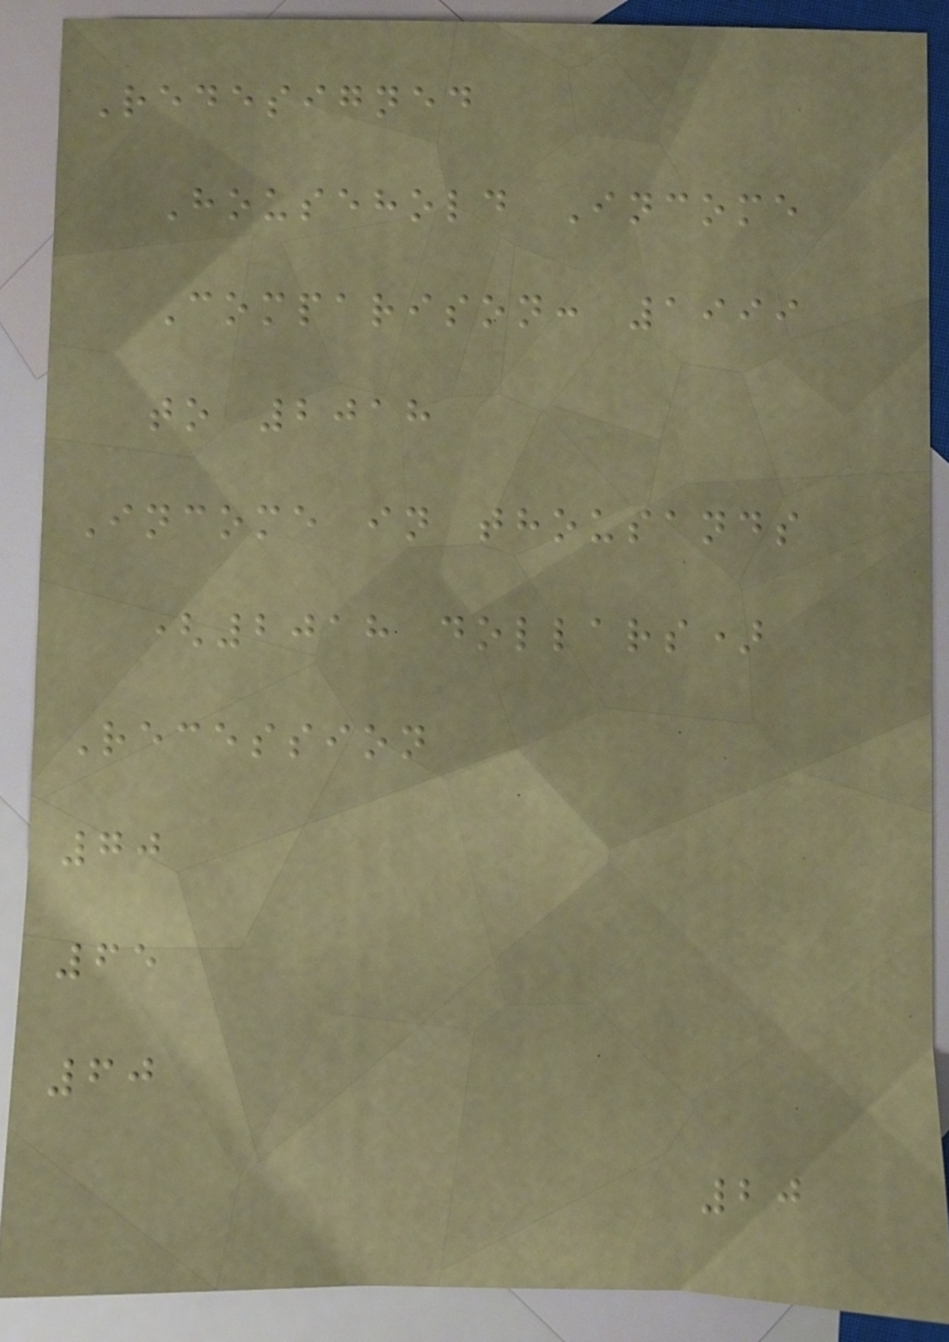Redesigned
Household Income
Comparison: 1999
to 2018
Income in thousands
(2018 dollars)
Recession
70
65
60
20
